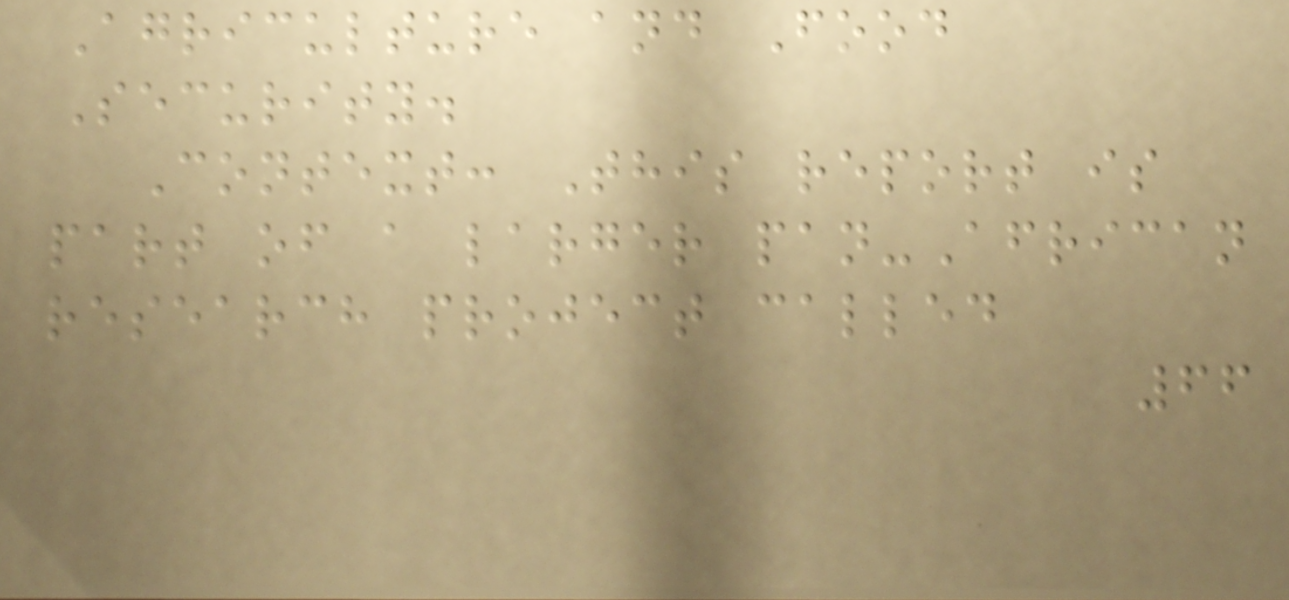Agriculture and Food
Security.
Context: This report is
part of a larger pan-African
research project called
66
